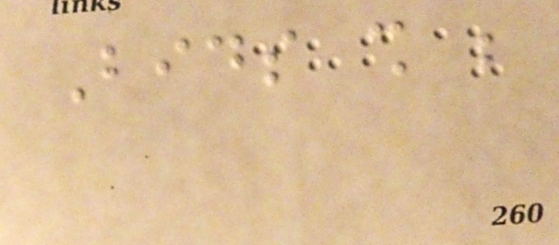Bids shall be
